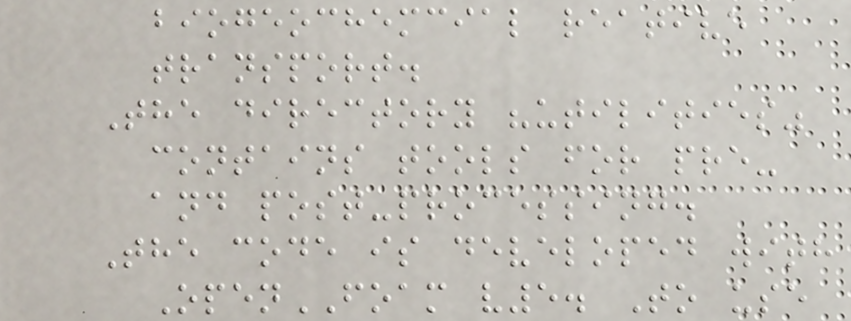biogeochemcial reative
transport.
The directory "utilities"
contains tools for pre-
and post-processing.
The code is developed with
OpenFOAM v5. To use
